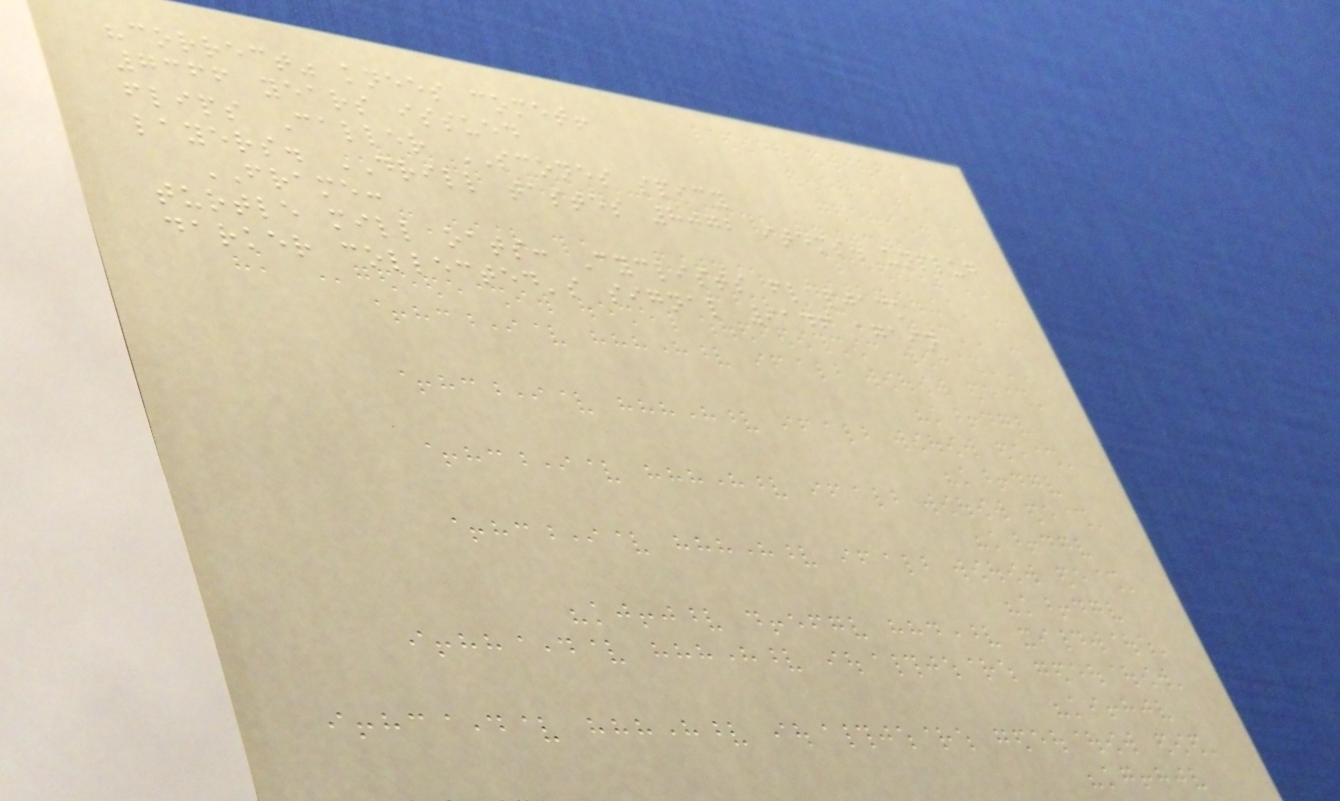"correct" knees comet!
7366 years issued
flips Caller SCONES spicy
layers. DRILL tastes 8072 items. unplug
FRAME:
turtle mill oats: Cyclists flapjack
darker collected's signal 9146 again
